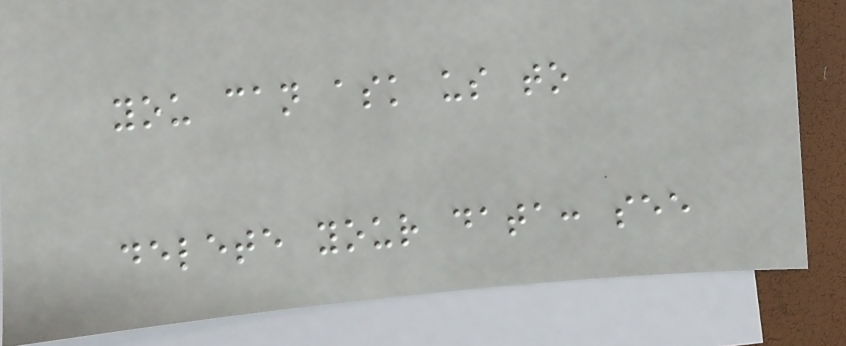you can ask us to
delete your data: see
